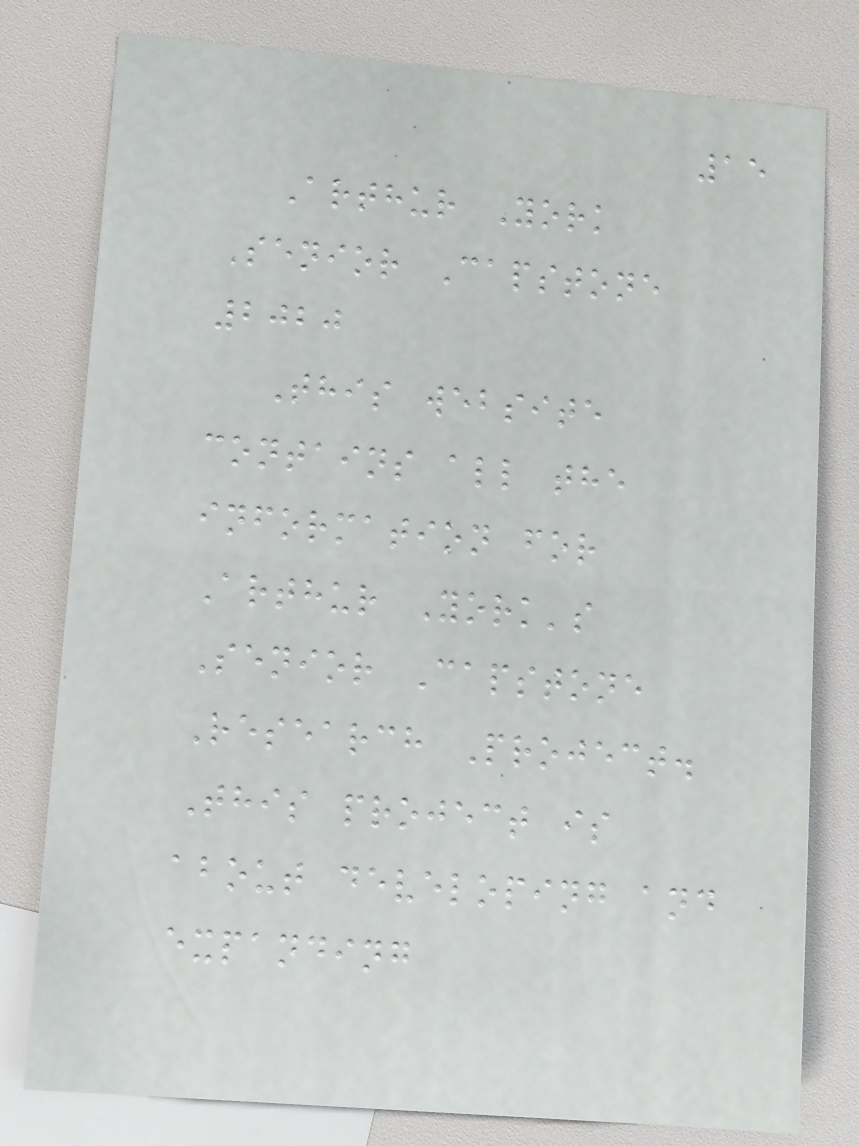15
Arthur York
Senior Capstone
2020
This website
contains all the
information for
Arthur York's
Senior Capstone
Research Project.
This project is
about developing and
expanding
